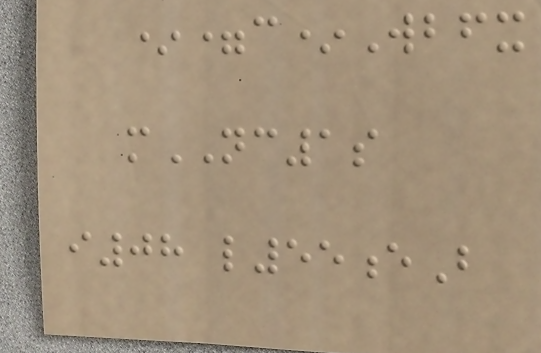*=c*Wbfx
mNC1s
i08 l55eB
